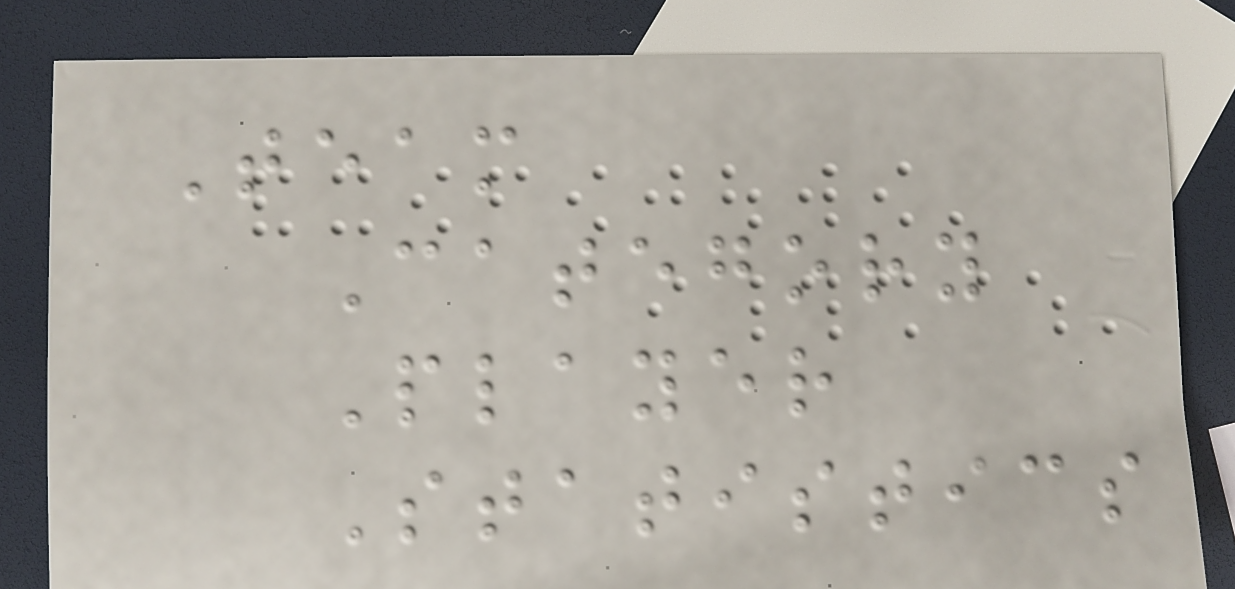Team
Category
Player
Statistics
